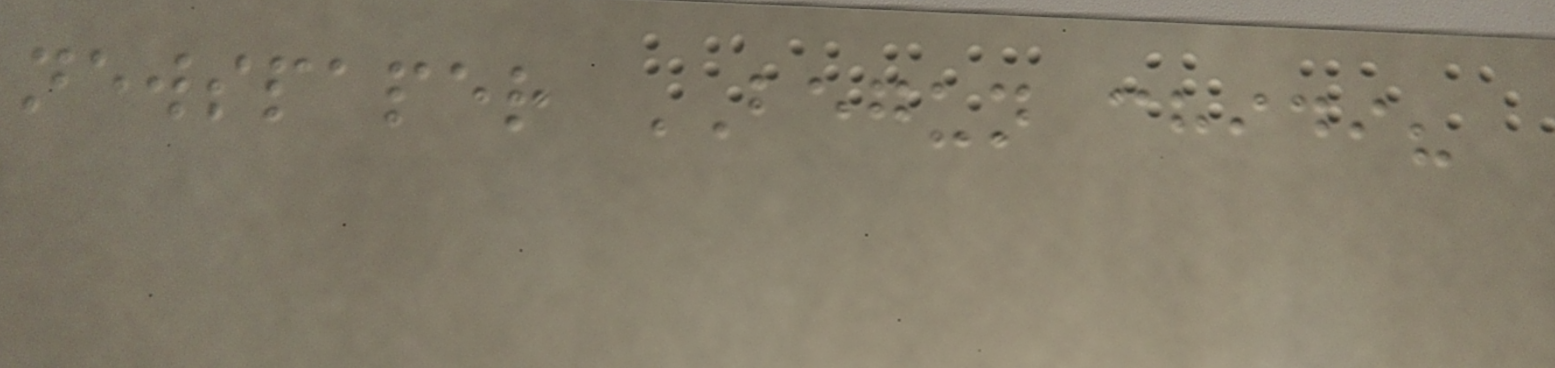newspaper BEGUN chidi?
